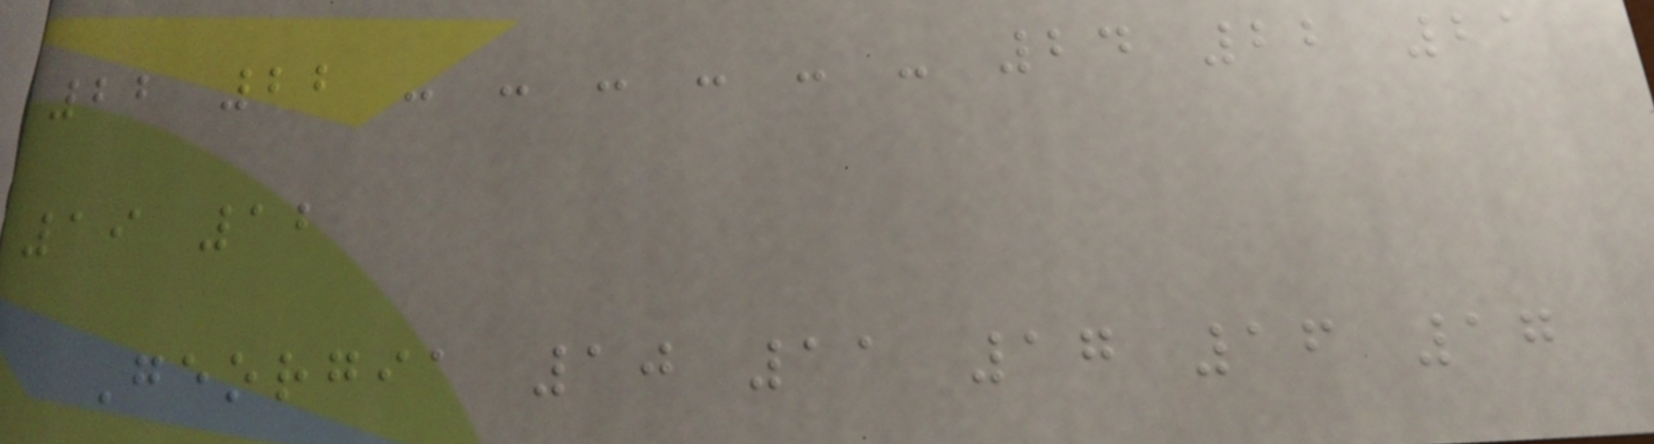22 22 - - - - - - 24 22 21
19 12
Georgia 10 11 17 16 17
